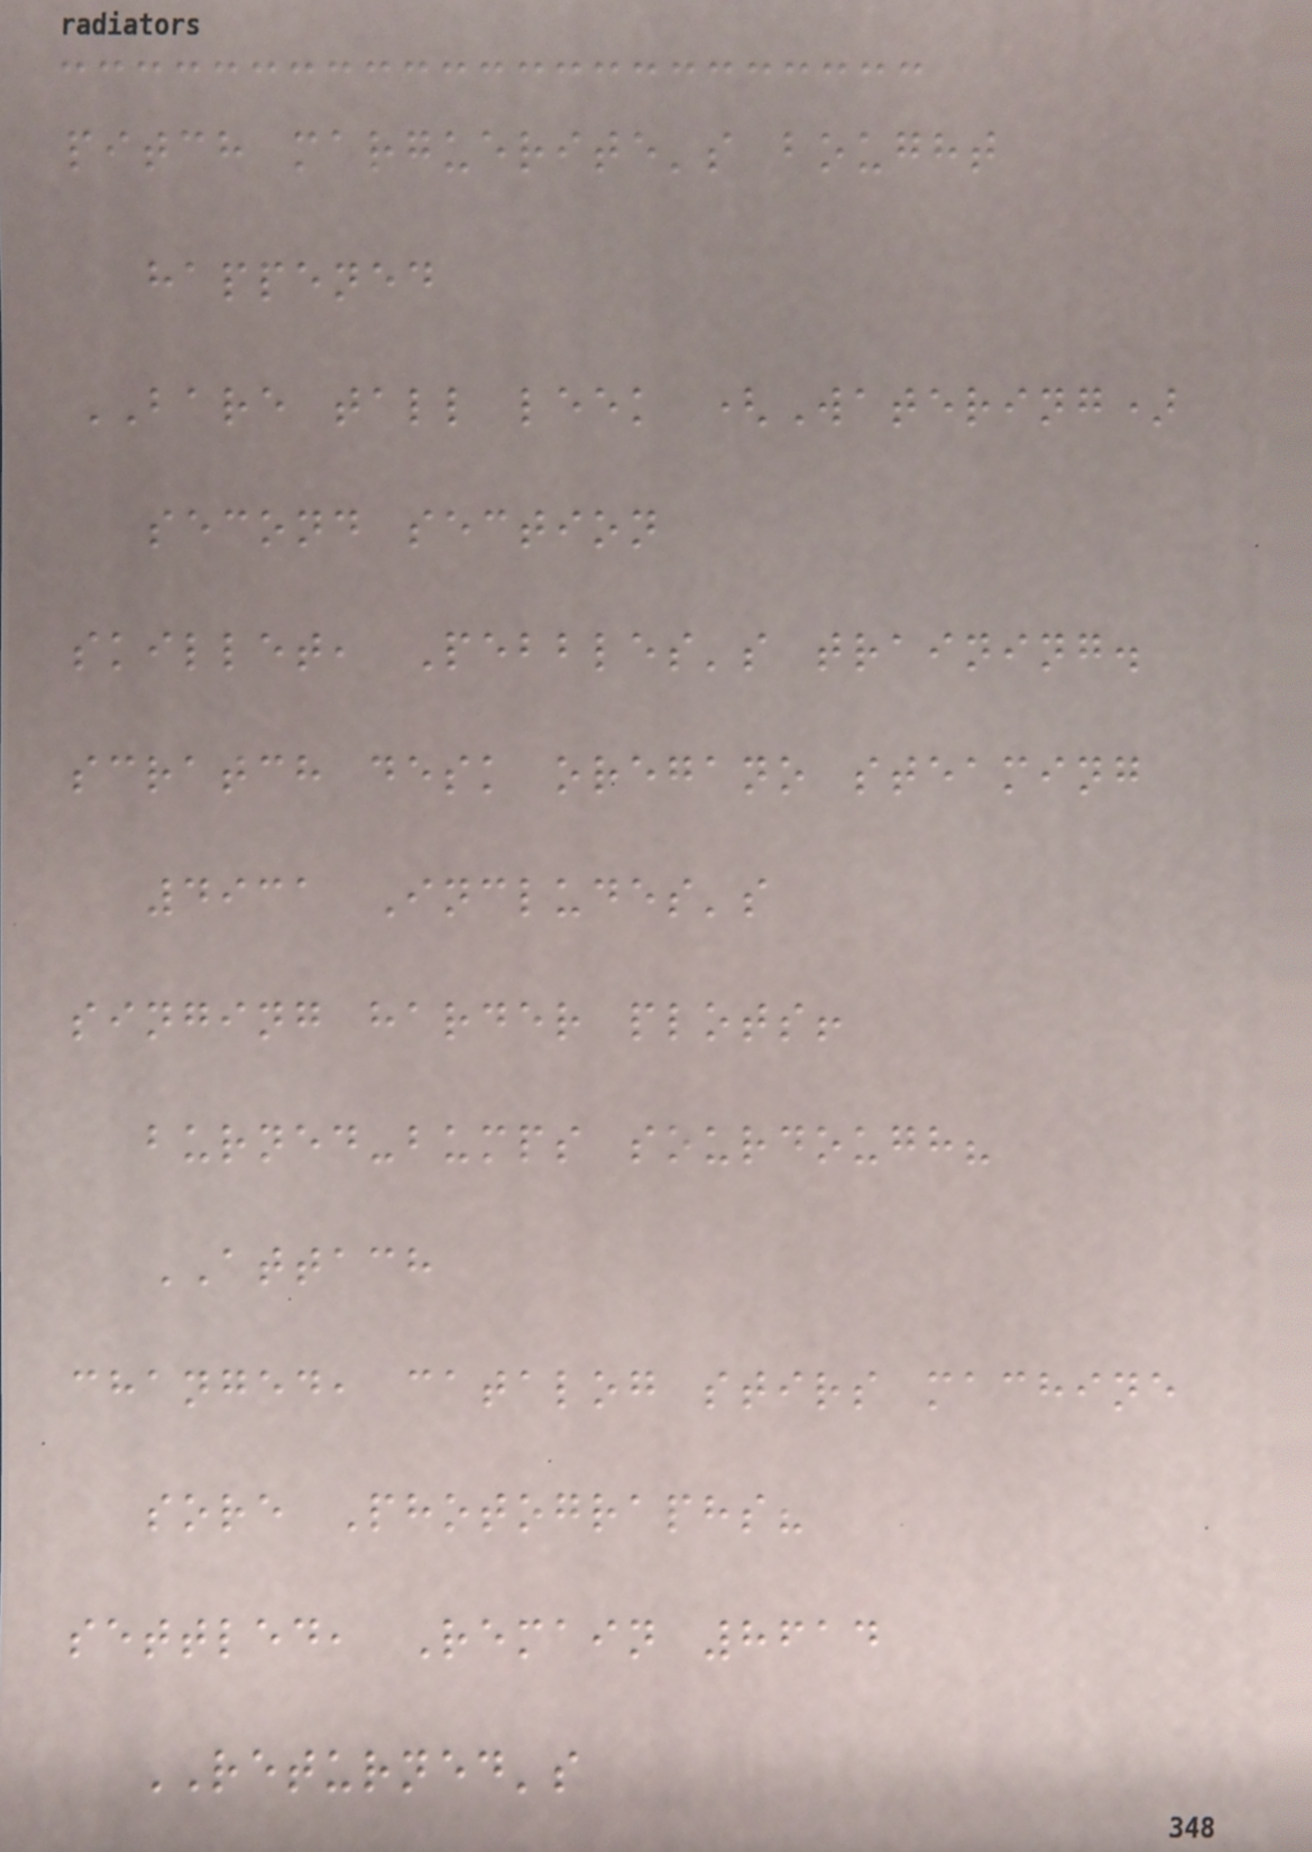pitch marguerite's bought
happened
BARE tall leek (Watering)
second section
skillet, Pebbles's training.
scratch desk oregano steaming
4931 Includes's
singing harder plots!
burned-bumps sourdough?
ATTACH
changed, catalog stirs machine
sore Photographs?
settled, Remain 8614
RETURNED's
